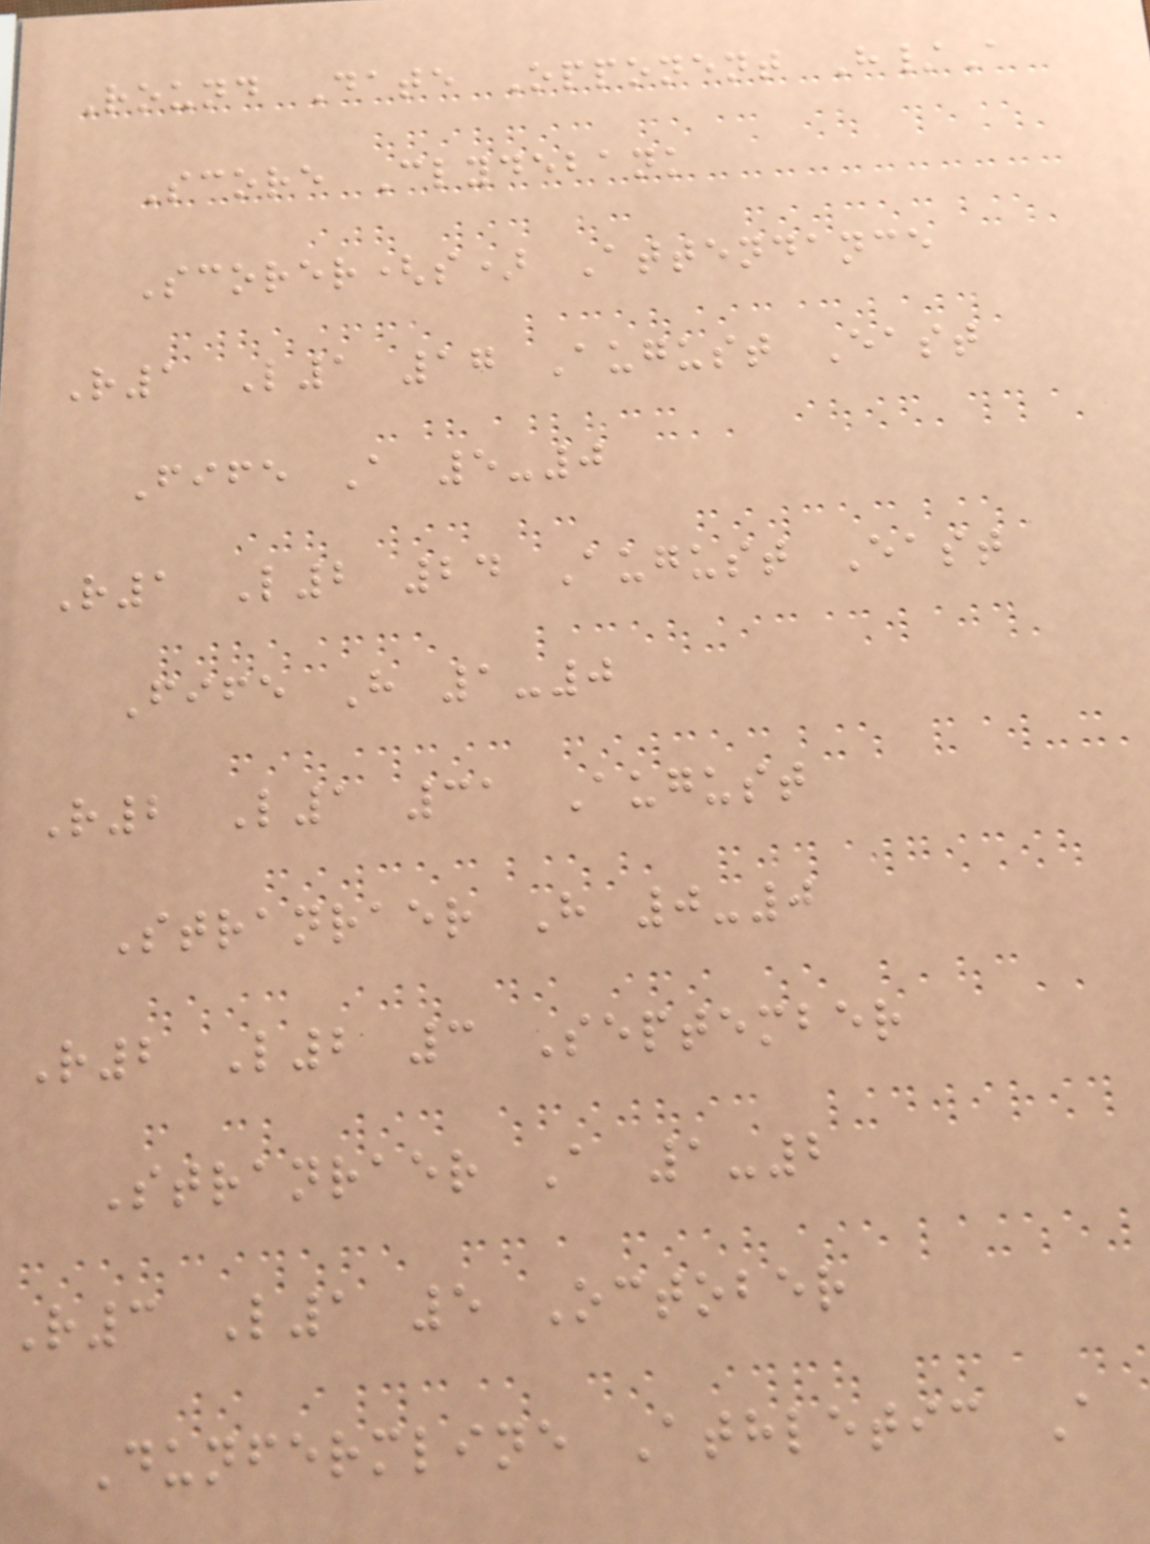Round Date Opponent H/A
Score Clydebank
Scorer(s) Attendance
R1 L1 17 August East
Fife A 5-0
R1 L2 24 August East
Fife H 1-0
R2 L1 31 August
Stranraer H 0-0
R2 L2 3 September
Stranraer A 1-2
R3 L1 5 October
Dunfermline Athletic A
